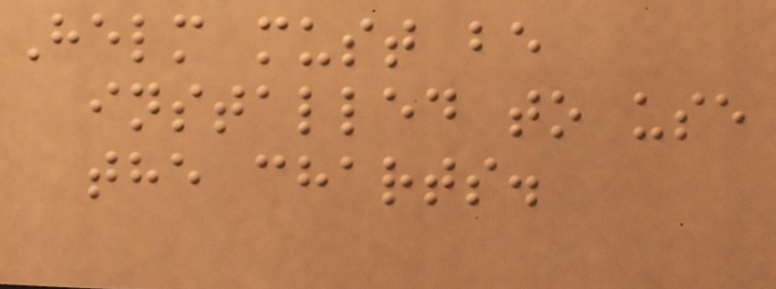Helm must be
installed to use
the charts.
